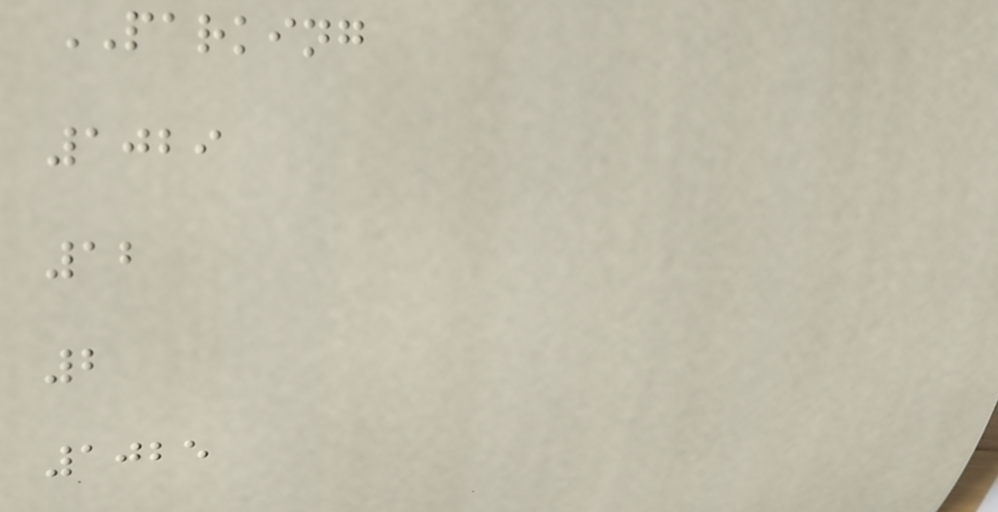PARKING
1029
12
2
1025
